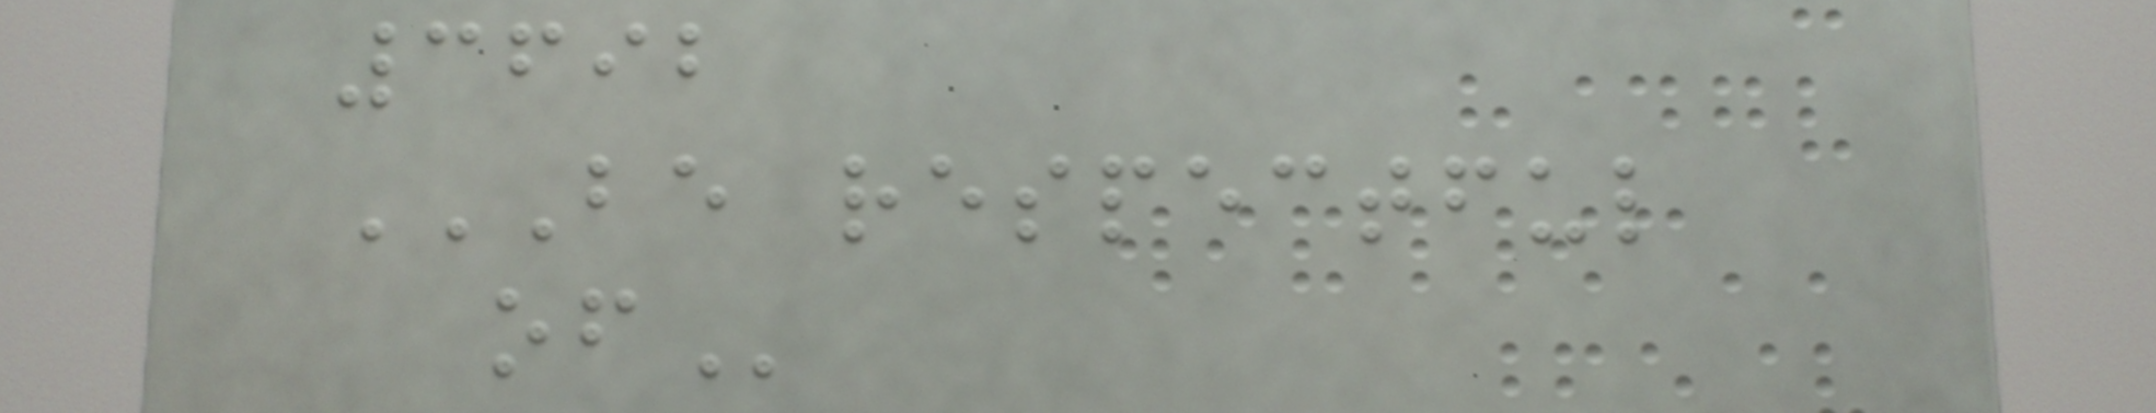3692
BE RESPECTFUL
OF
